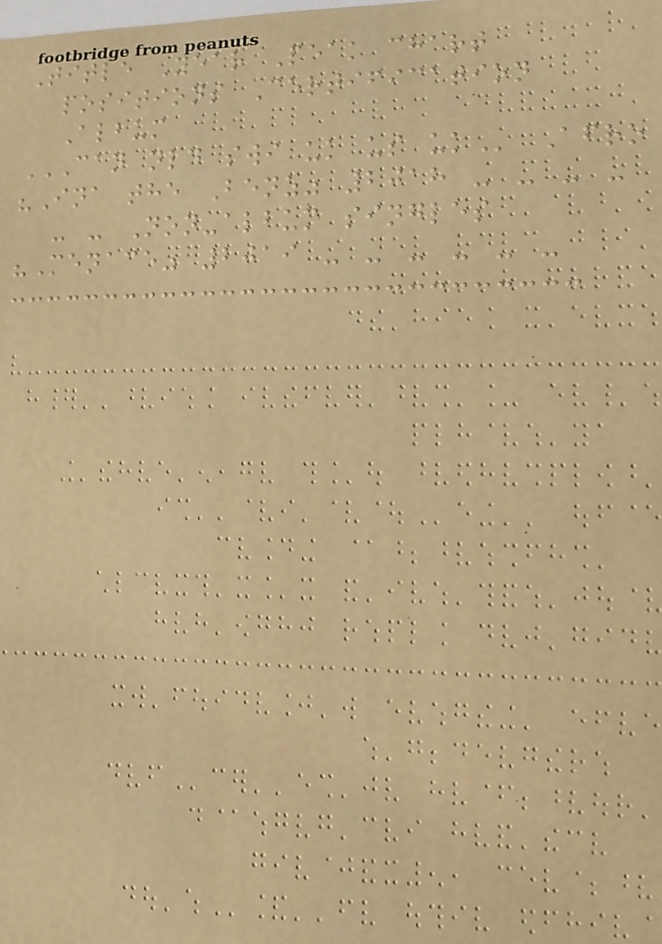Title Year Peak chart
positions Certification
Album
CAN NLD SWI UK US UK Afro
"Ina the Benz" 2018 - - - -
- - Non-album singles
"Menace" 2019 - - - - - -
